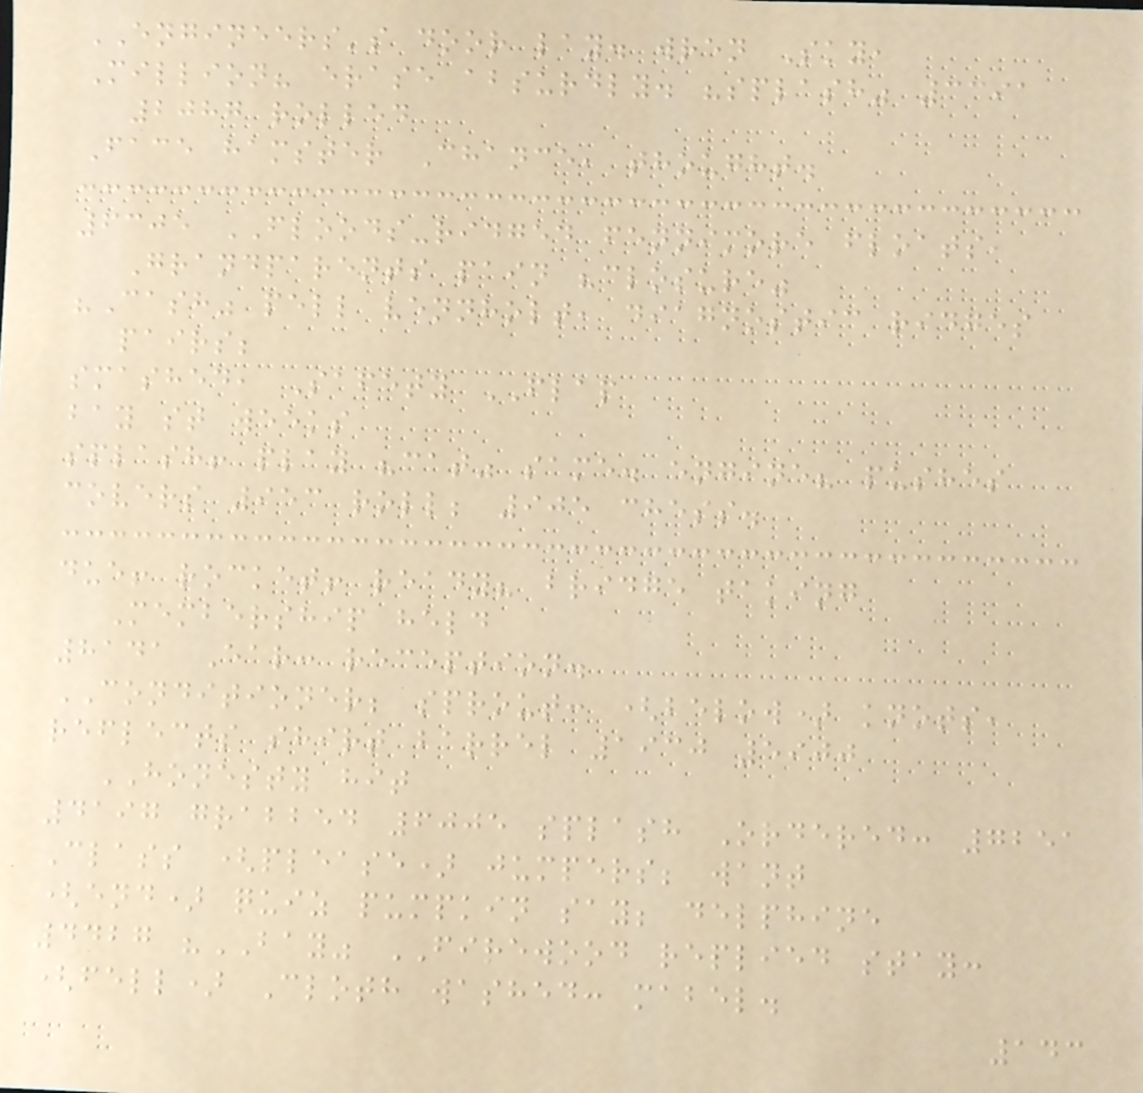ENGINEERS's door lay. wren Sky,
Million? erase absurdly. "splash" 3391
2087 rolled
Face hamster Chance, thought.
6305 FLOODS-ridged fennimore floats,
Grandparents pain "closure"
"Cash" pell vennholt, diagnostic ridges
pairs;
smashed, Safety FLAP
bay st weeks
splash! play "cat" same. engine? pushes
covers 953 roll; 905 chess.
due! rocket! ready? bridge taking
Membership held
8141 Ear: reception.
CONDITIONER; sprout: (below) knots,
reflects shirt barrel 1930 5900
HONESTY hit
4197 grabbed 6005 splash Ordered: 7251
Class (please) jumpers; want
(end) quiz pumpkin say; delphine
4427 "BAY" FIREWOOD replied stay:
(fell) Cloth washed: mabel.
143
